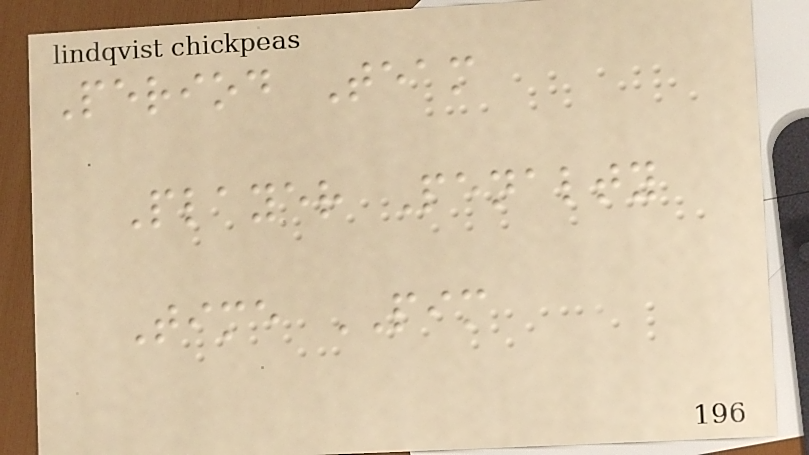Period Team
Player Penalty
Time PIM
